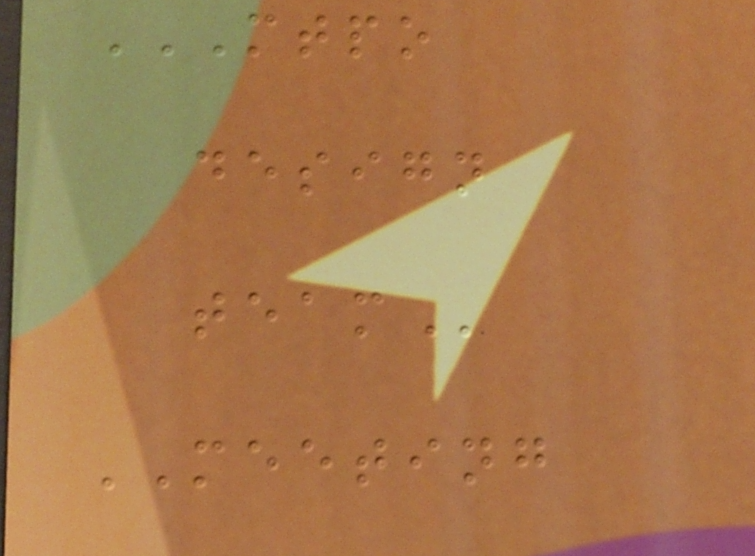MTPO
DESIGN
TEAM
MEETING
